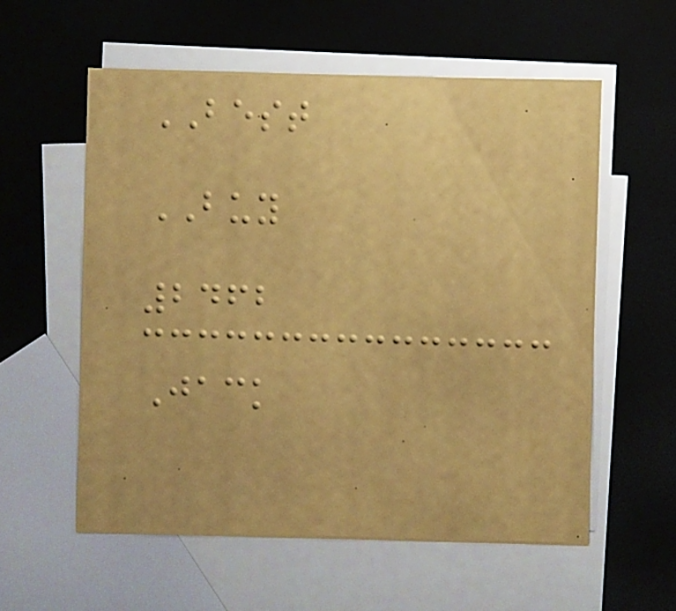BEST
BUY
2462
Jack
